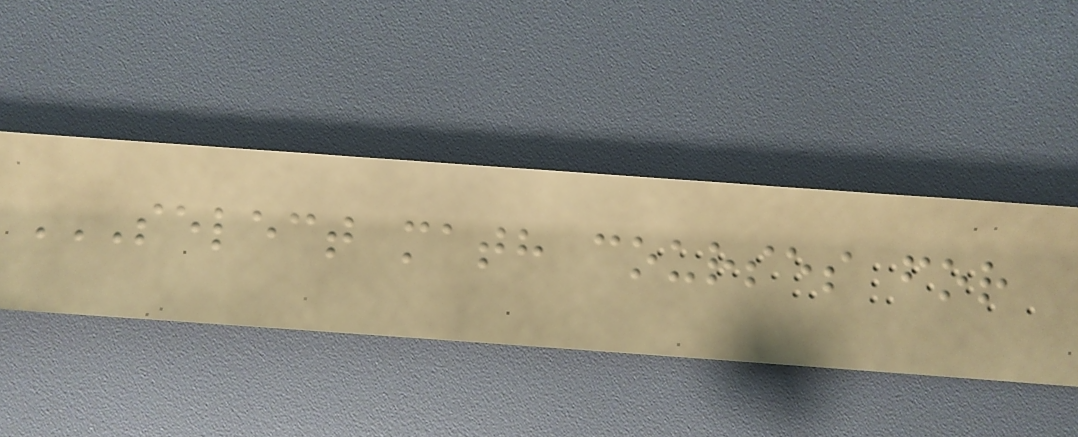SELECT MATH COURSES FOR
